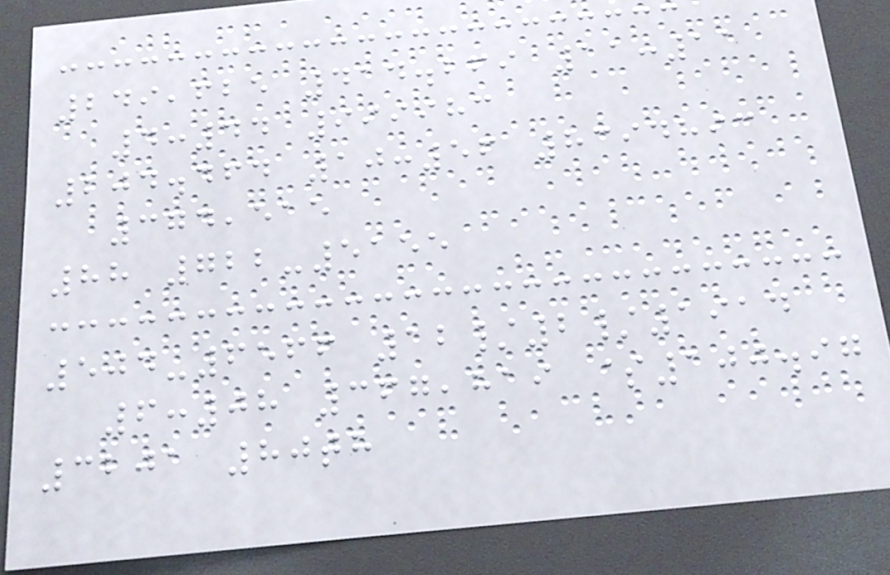249,625 414.269 11:11
4:44 999983
204.464 10:56 8394893
374,515
88 722-5155
504-6566 12/2/1914
6:08 367,819 $100.97
3201 80th
